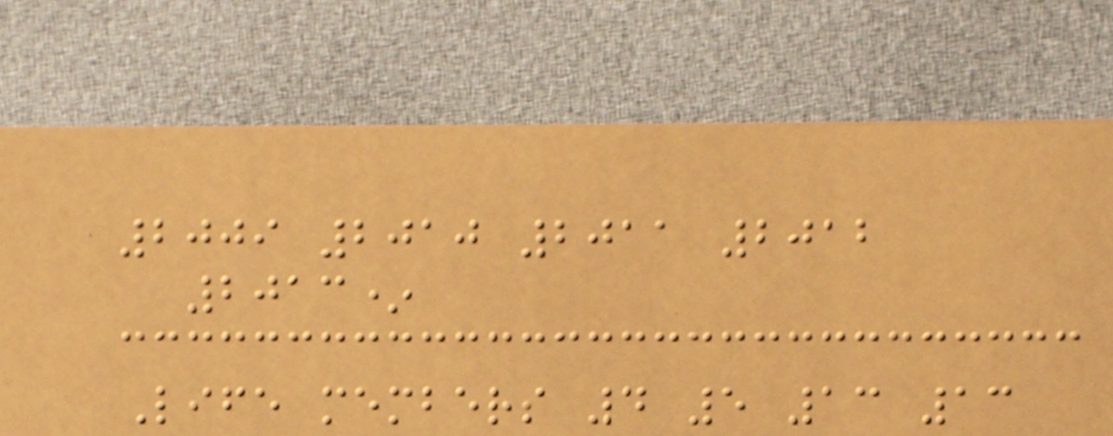2009 2010 2011 2012
2013*
Life members 4 5 13 13
